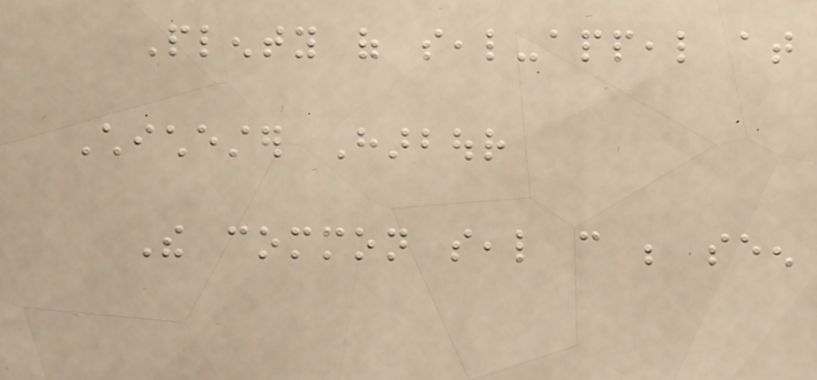Plenty of seal-appeal at
Chichester Harbour
The common seal can be seen
